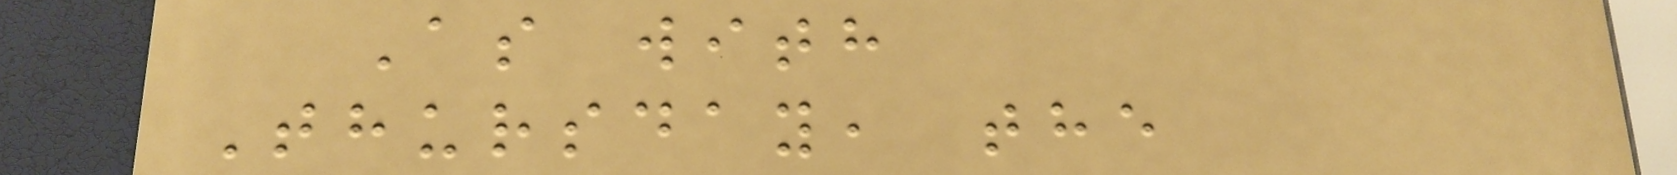As with
Thursday, the
